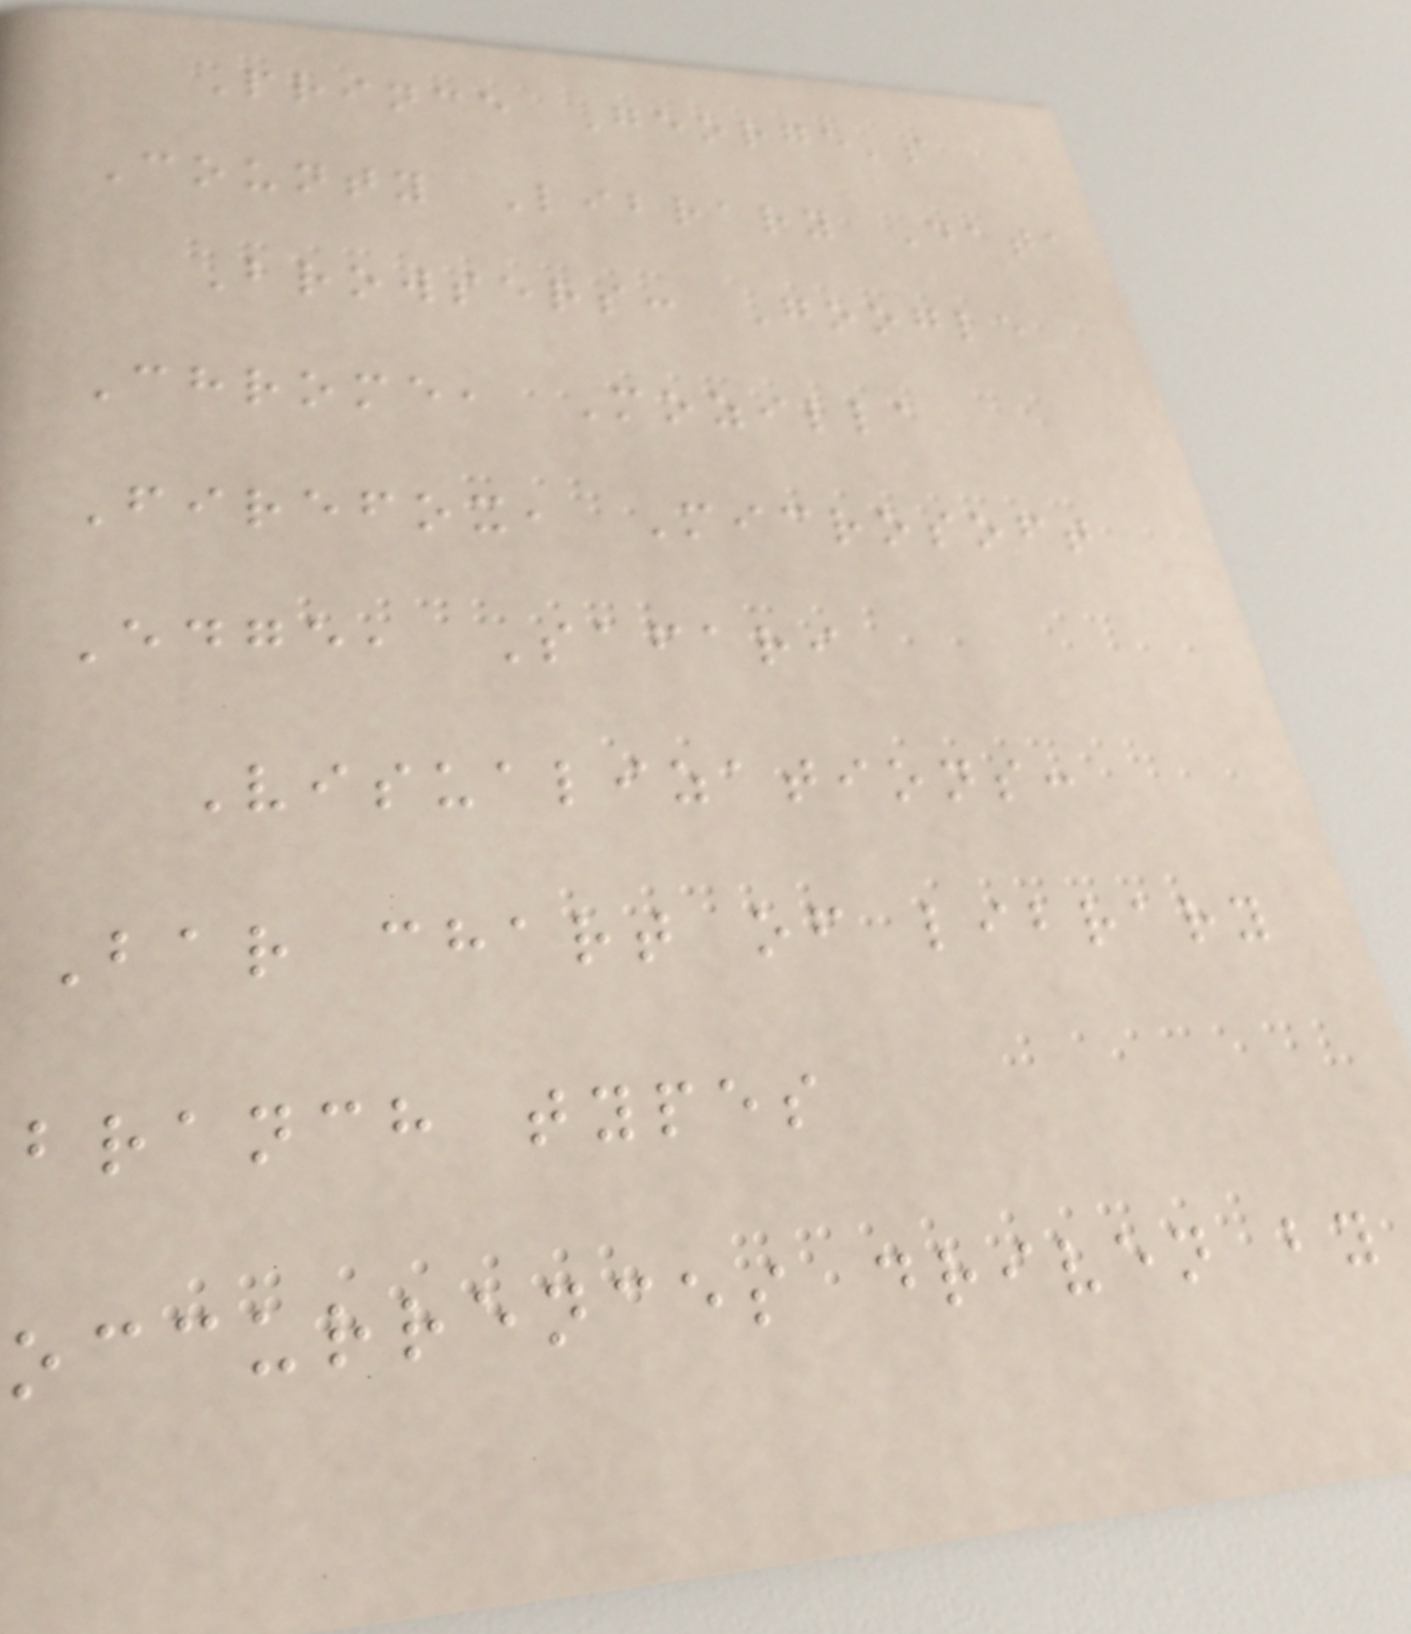Prince George's
County Library Data
Browsers: Google
Chrome, Mozilla
Firefox, Microsoft
Edge, Safari
Visualizations:
Bar chart of library
branch types
occurrences driven by
